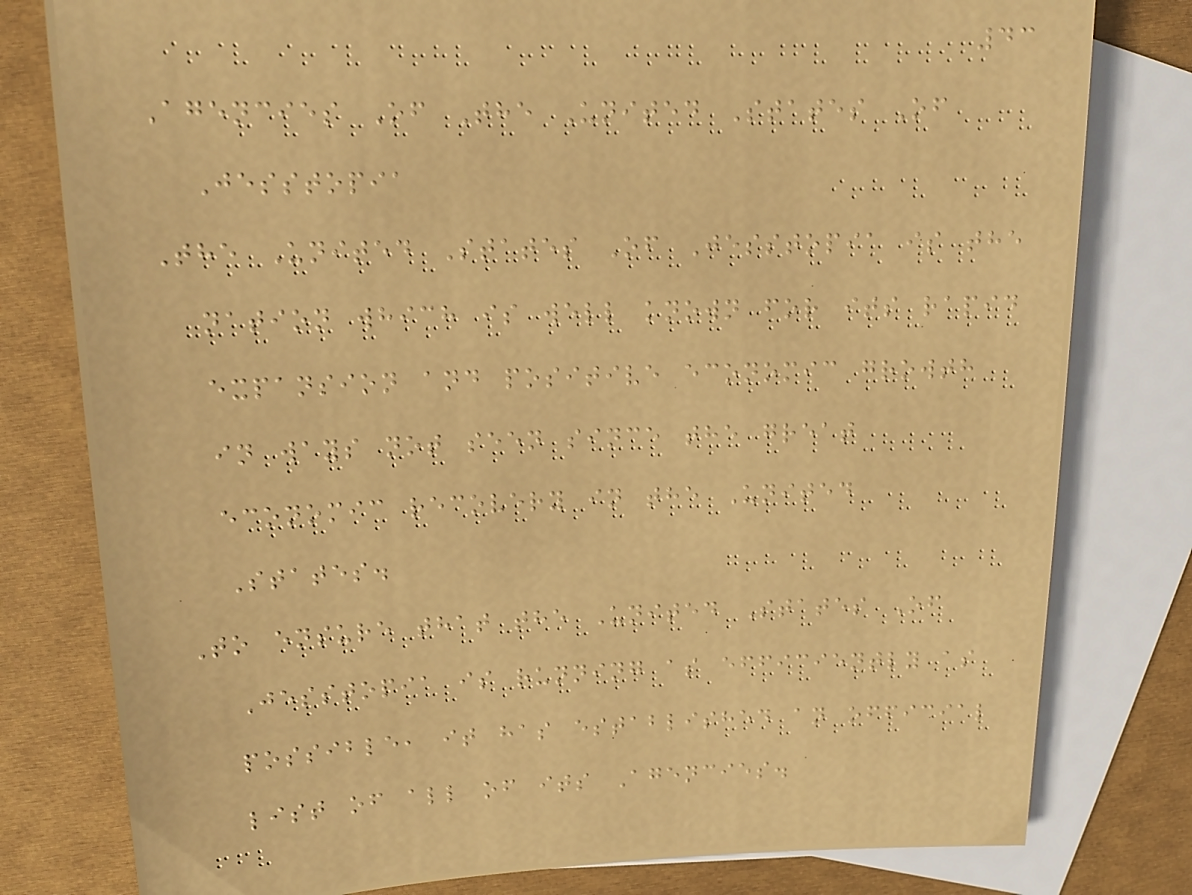43
Agencies Of The United States Of
Jesstopia
The United States Of Jesstopia is the
nation which is well known for its rapid
expansion and positive economic growth
in ways not seen since the great
economic recovery in the United
States.
To ensure that the United States Of
Jesstopia is running as efficiently as
possible, it has established an official
list of all of its Agencies.
